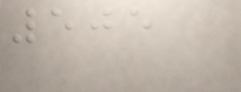505
